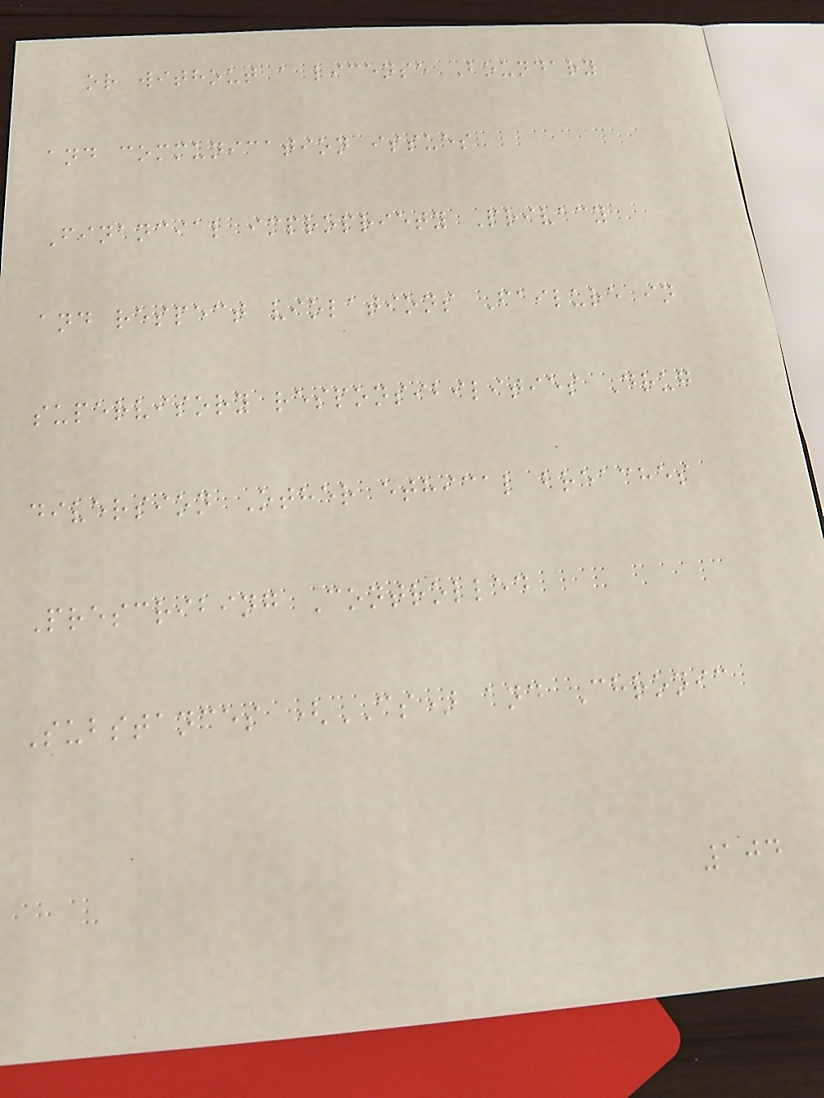or without a license Boundary
and communication issues
Financial impropriety Privacy
and respect violations Failure in
supervisory responsibilities Drug
diversion Other ethical breaches
Prescribing Controlled
Substances (CS) and Chronic
104
